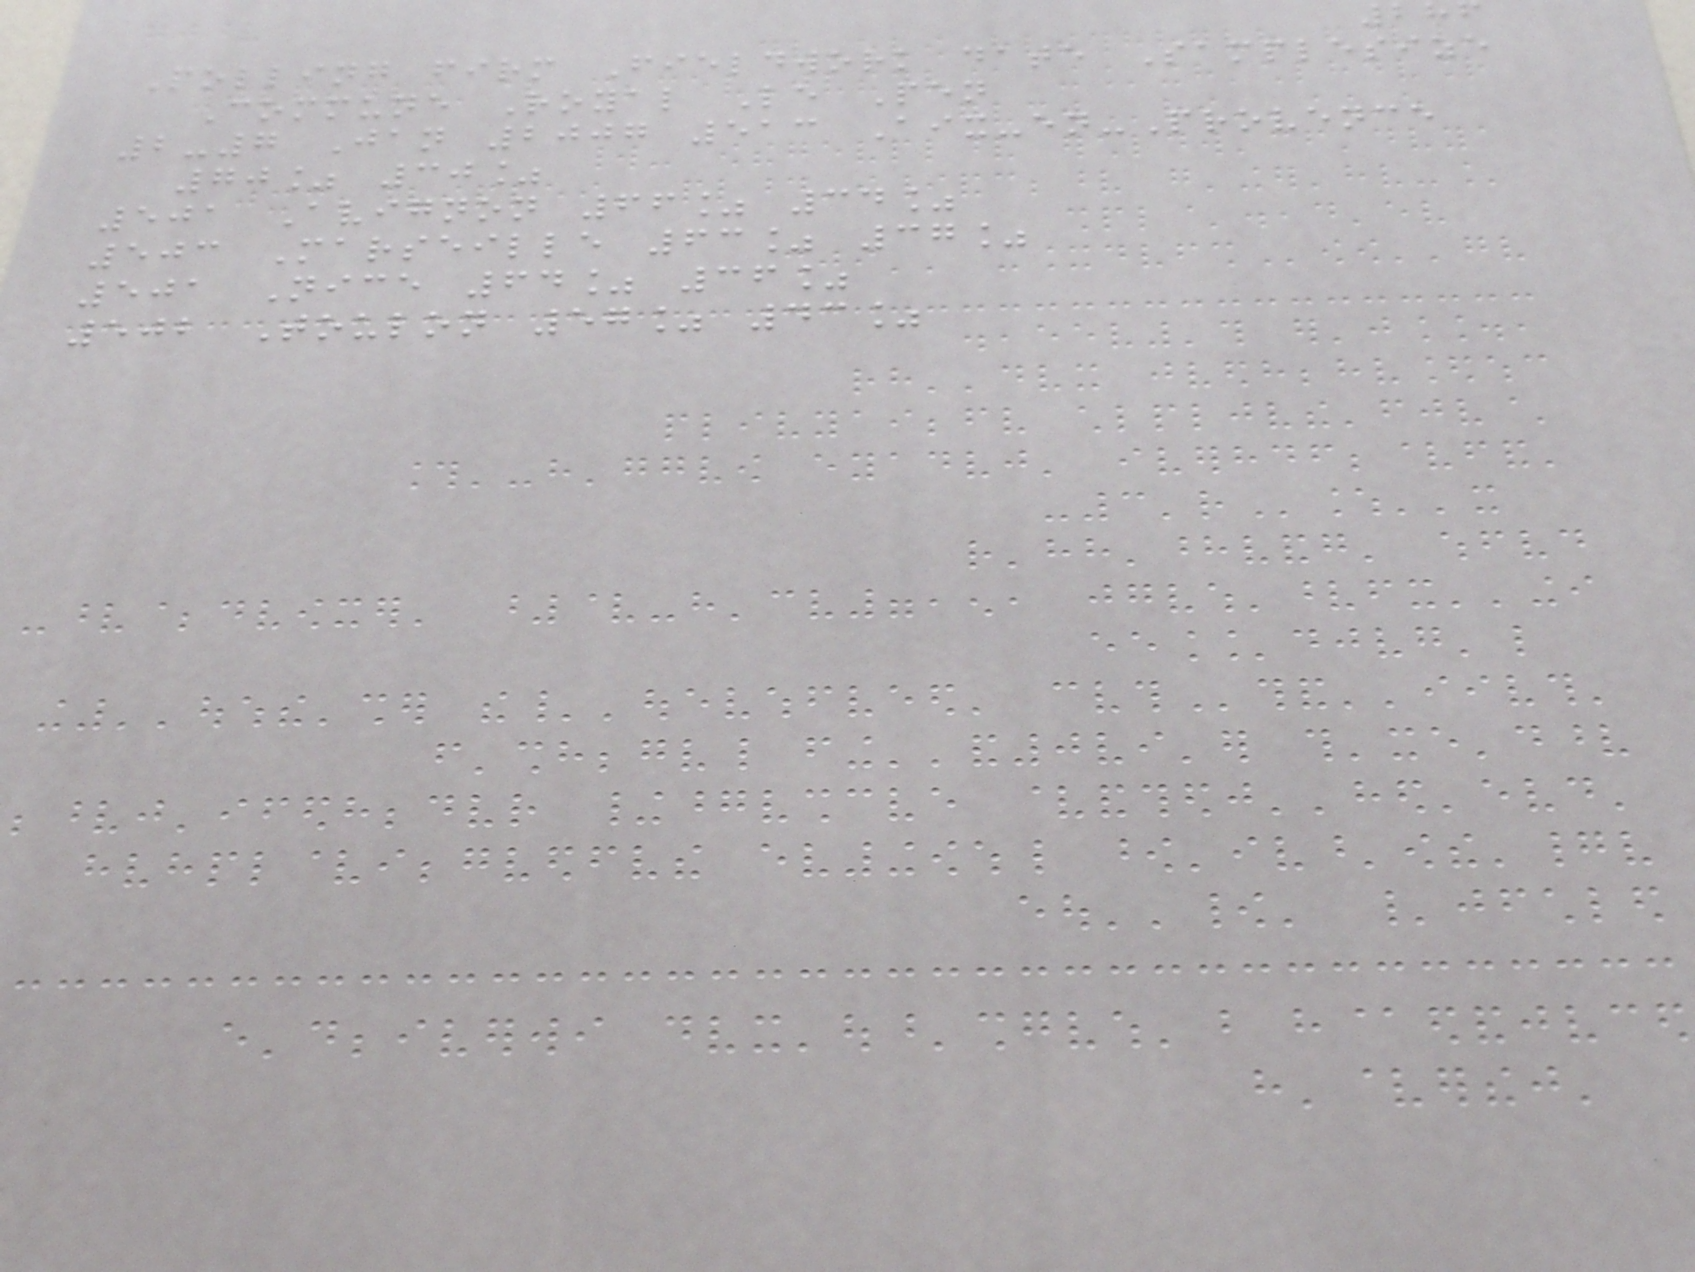Polling firm Fieldwork date Samplesize
Commune Royal Le Pen
2-7 Jan 2007 513 Aix-en-Provence
70% 30%
501 Avignon 66% 34%
503 Marseille 63% 37%
501 Nice 64% 36%
502 Toulon 57% 43%
